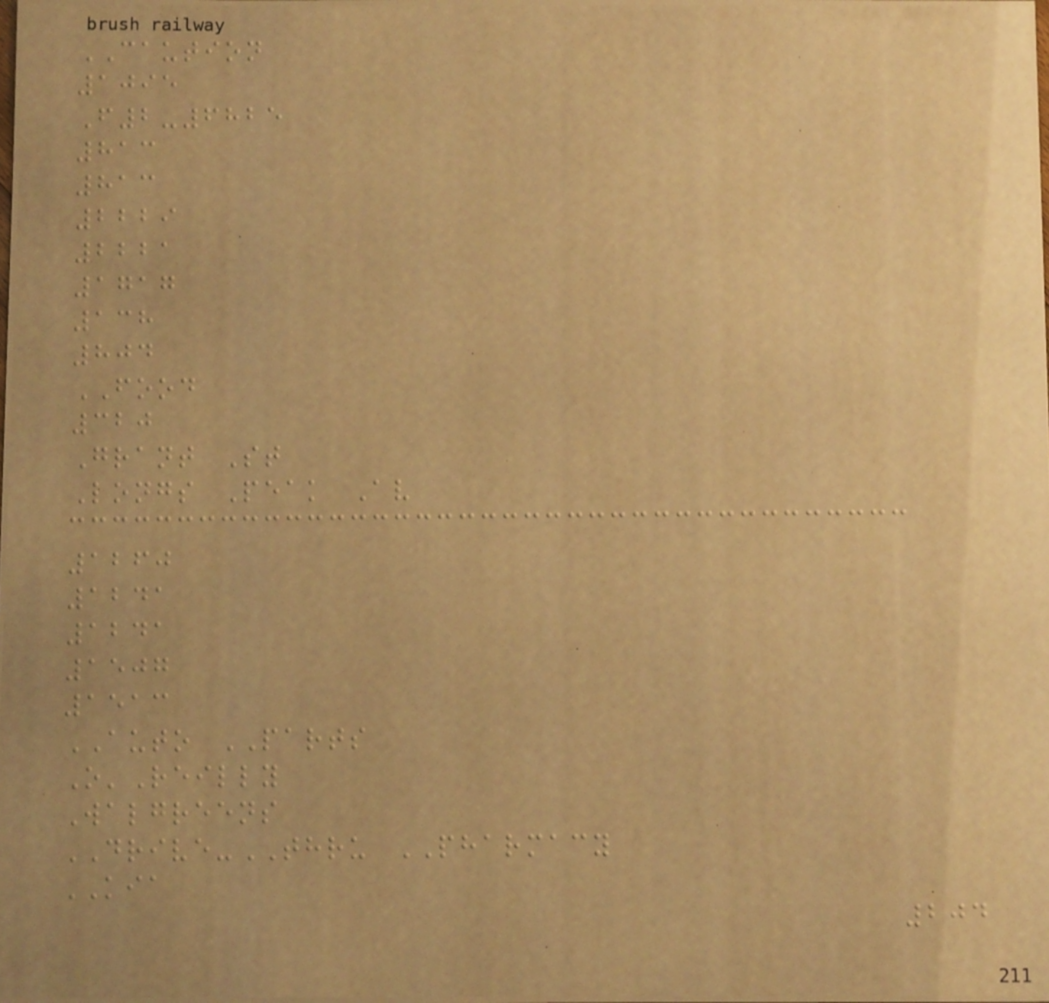CAUTION
1095
F2-6825
813
813
2229
2221
1717
138
804
FOOD
320
Grant St
Longs Peak Av
1260
1241
1241
1507
1513
AUTO PARTS
O'Reilly
Walgreens
DRIVE-THRU PHARMACY
KIA
204
